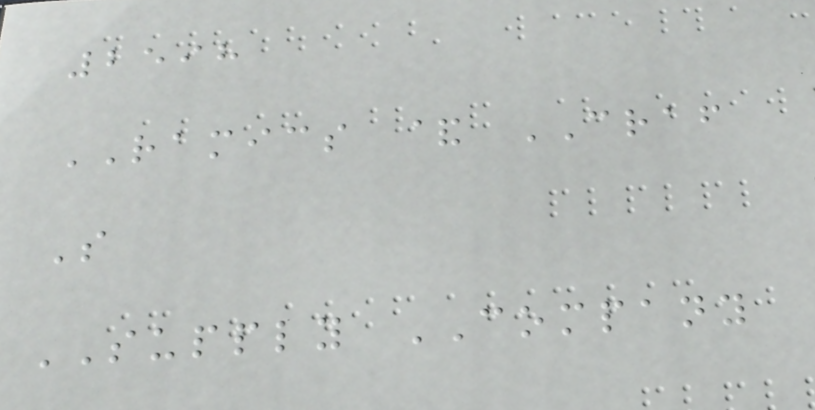2598
RAMICS & CRAF
S
SUPPLY COMPANY
